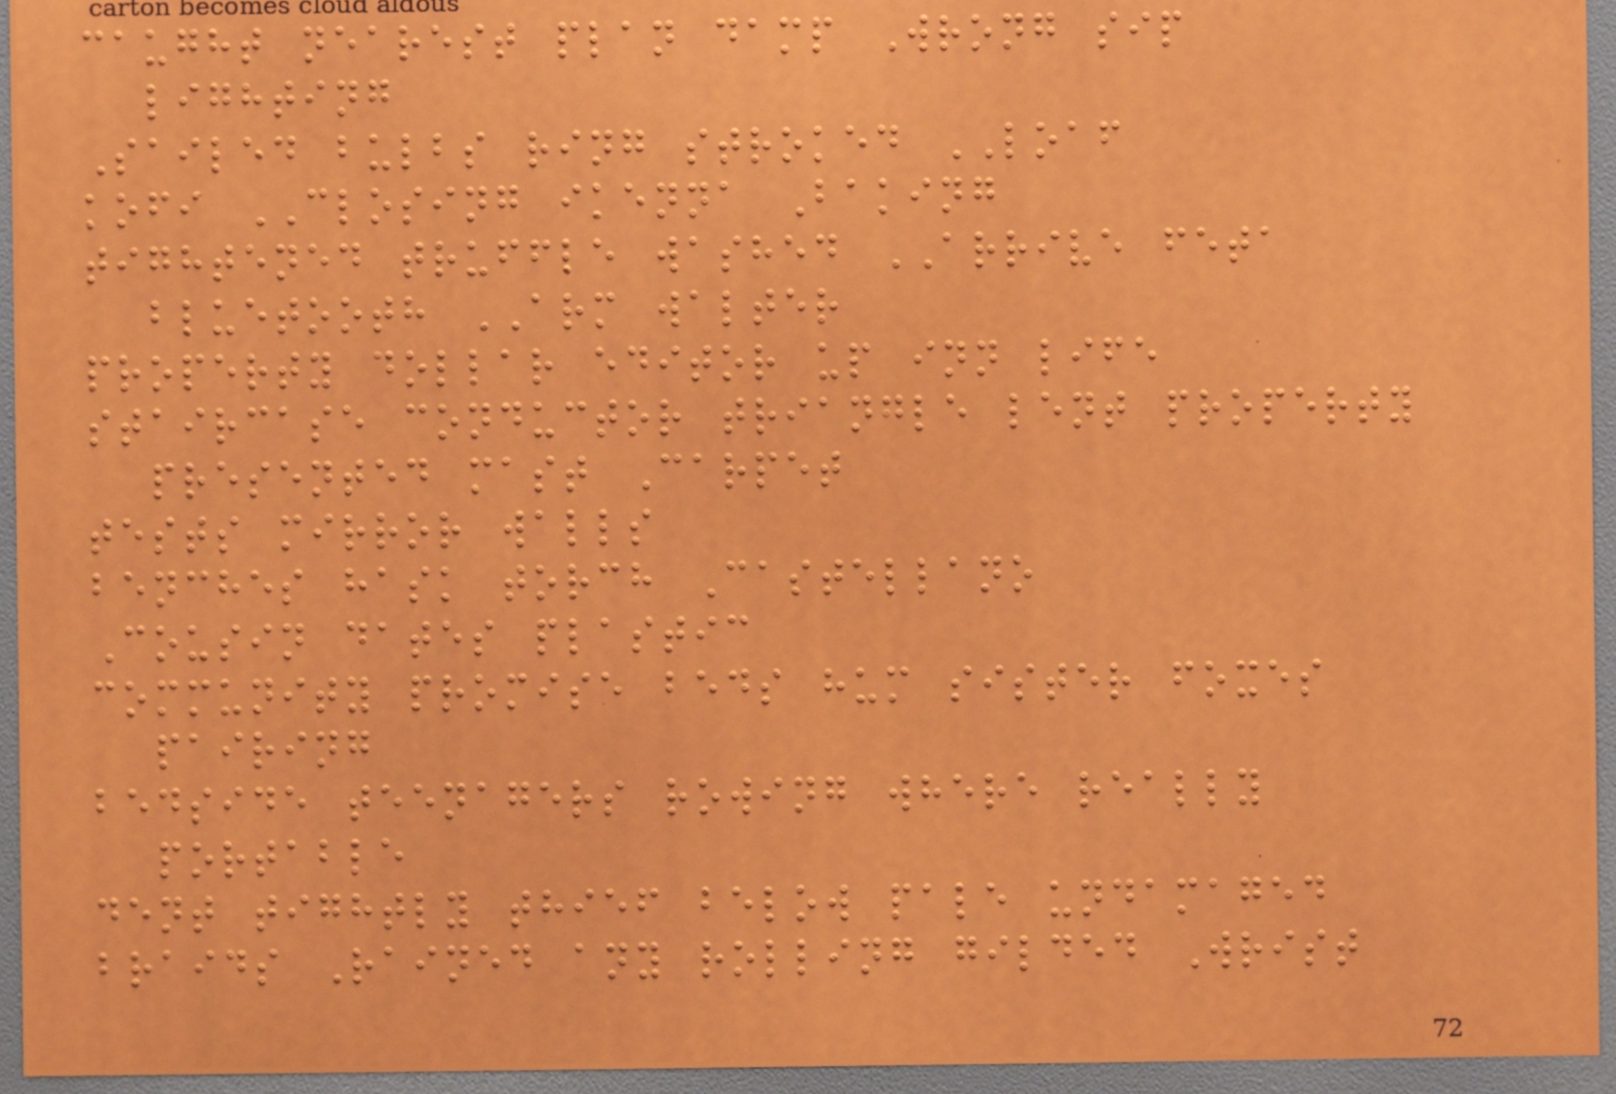caught nearest plan damp Wrong sip
lighting
Sailed bulbs ring stroked LOAF
kofi CLOSING ikenna Baking
tightened truffle washed ARRIVE feta
bluetooth ARM walter
property dollar editor up inn life
staircase conductor triangle lent property
presented mast Carpet
tests mirror walls
benches hask torch Castellano
Cousin dates plastic
community promise beds hum sister foxes
pairing
bedside teenagers rowing where really
portable
dent tightly thief below pale undamaged
braids Rained any rolling gilded Wrist
